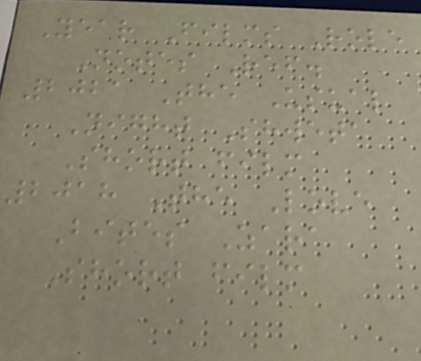Year Films Role
Notes Ref.
2021 The Usual
Night Shweta
Short film
2018 The Love
Bites Zara
Short film
